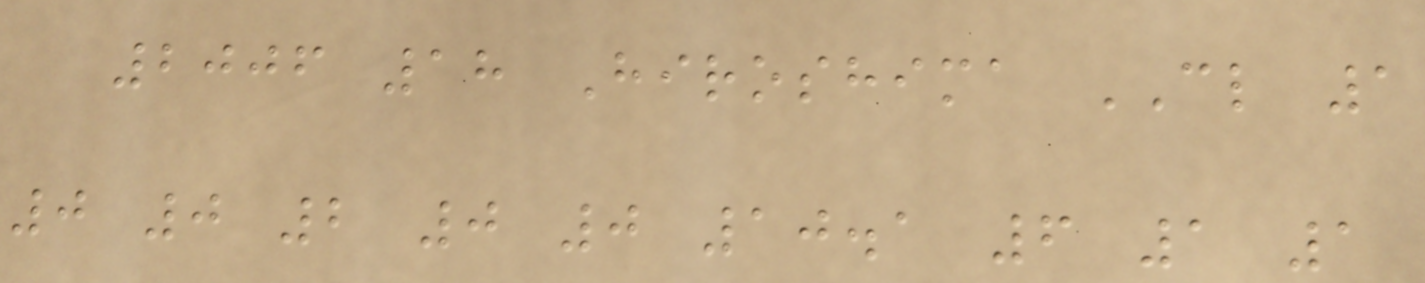2006 18 Hiroshima CL 1
0 0 2 0 0 10.1 6 1 1
